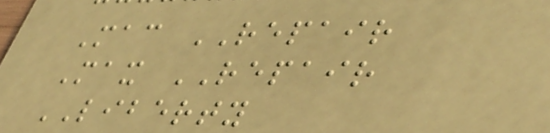Mac REPAIR
Max REPAIR
LIBERTY
